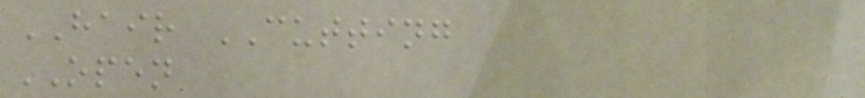HAIR CUTTING
OPEN
